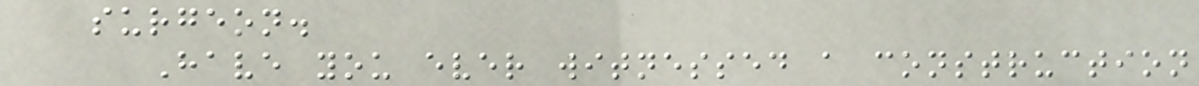surgeon.
Have you ever witnessed a construction
